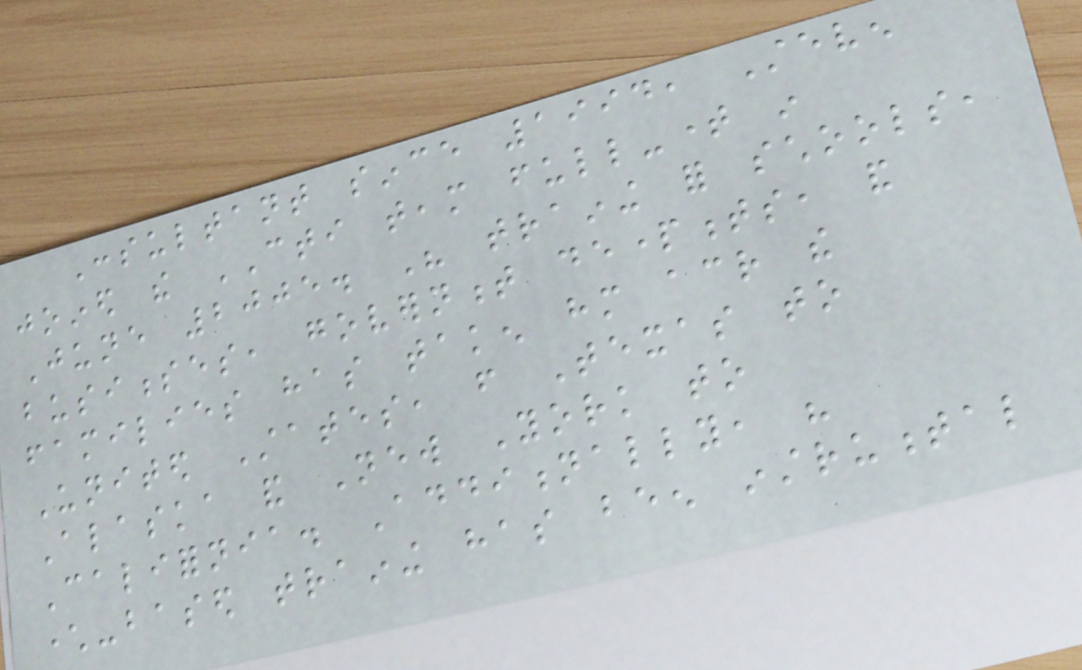Consultant since 1994, Steven
joined the CTI team full-time in
June 2005. His training for schools,
businesses, government departments, and
families has taken him across the
United States, from Texas to
Alaska and New York to
California. Additionally, his
character-based training has been instrumental
